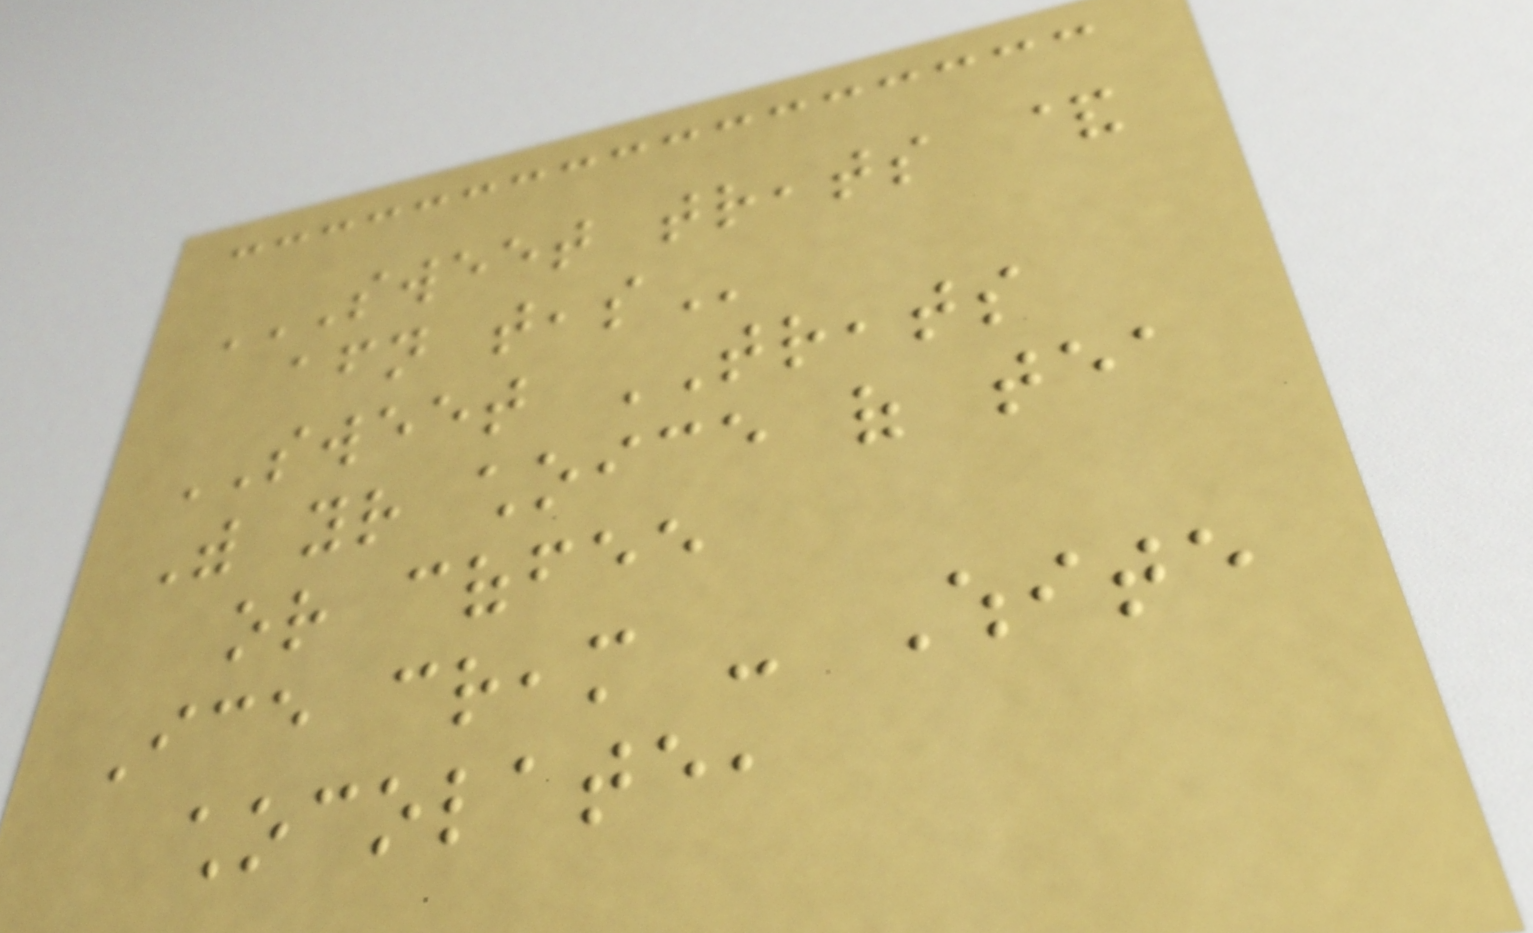SWEET TREATS &
AFTERNOON TEAS
SWEET TREATS
With your choice of tea
or coffee
Ice cream - White
chocolate,
